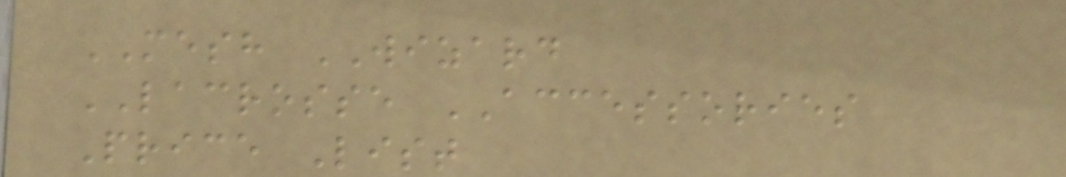MESH WIZARD
LACROSSE ACCESSORIES
Price List
